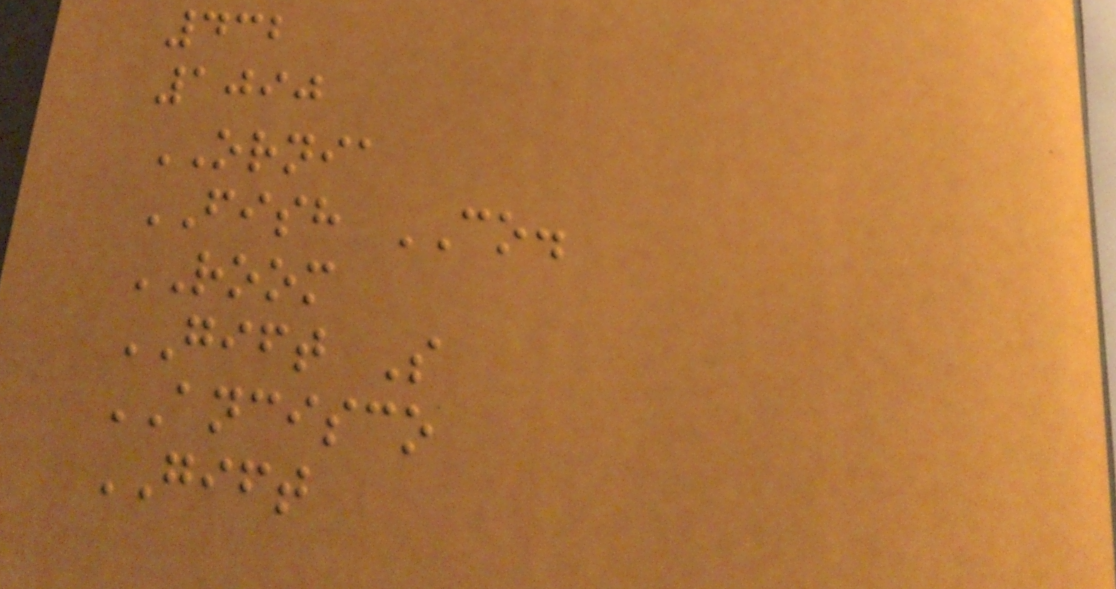432
1090
ORNIA
FISH CO.
ROOM
GIFT S
ANCISCO
GIFT
